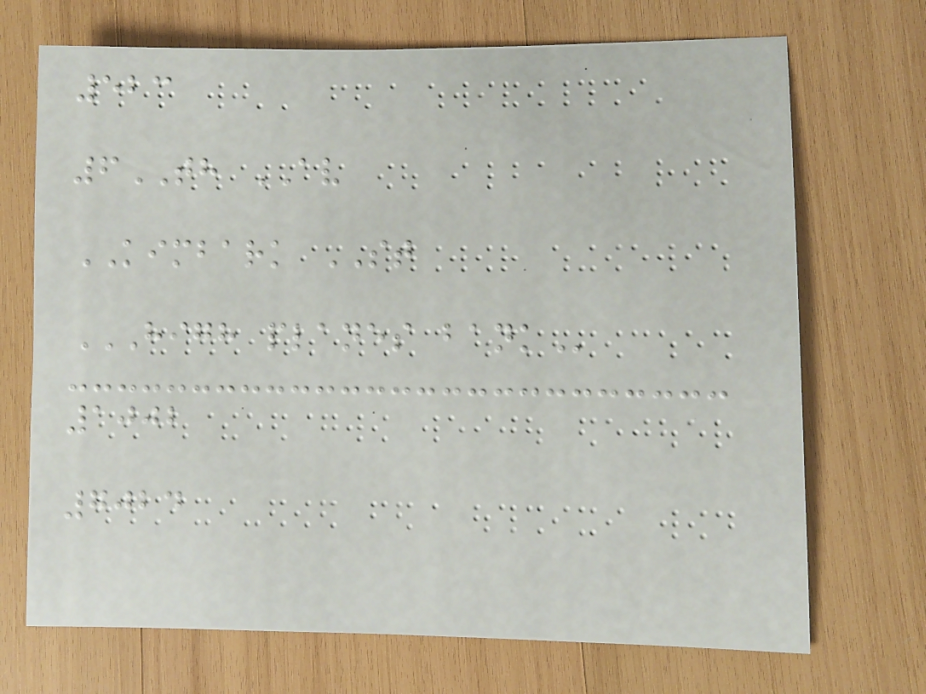523
6TH AV
KIMBARK ST
HIGH PLANES BANK
1002
7024
